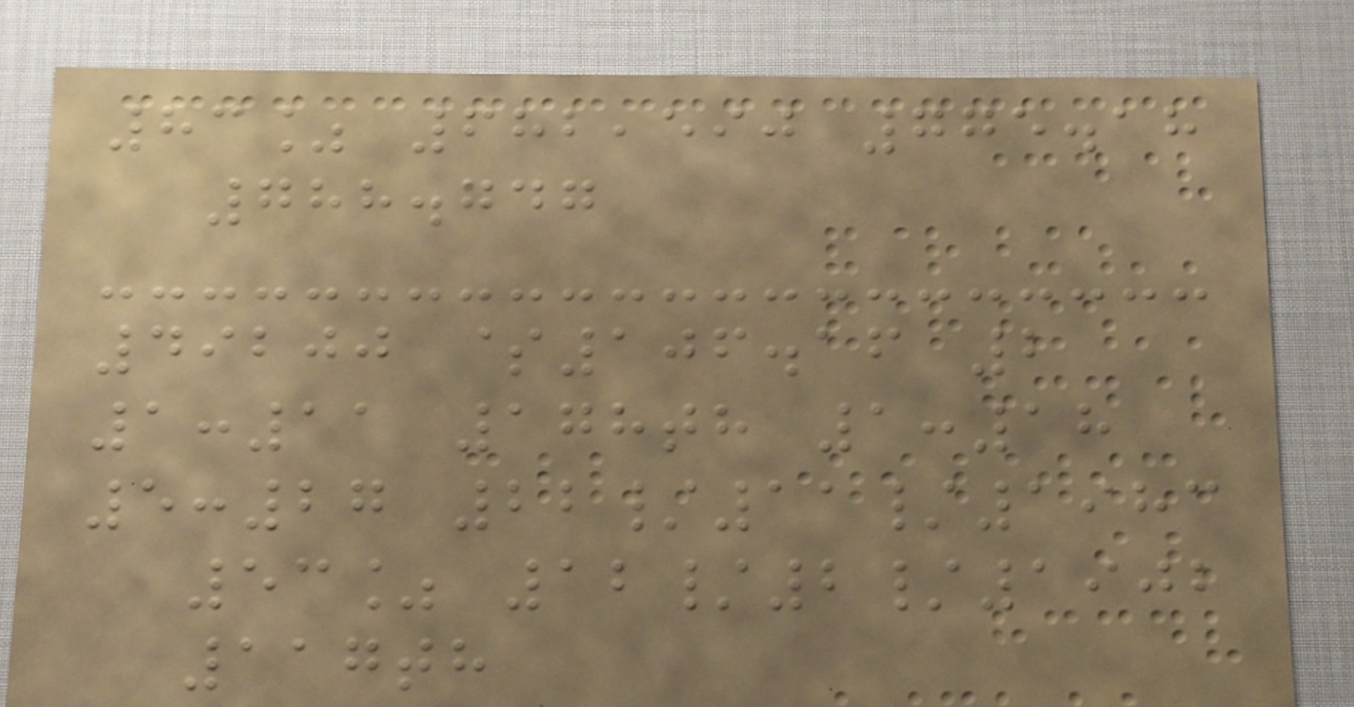83% 682,590 775.18
788.747
49200 $106.16 2
1:11 178th 1:18
5:27 22/11/1983
53% 12/2/1902
117th
